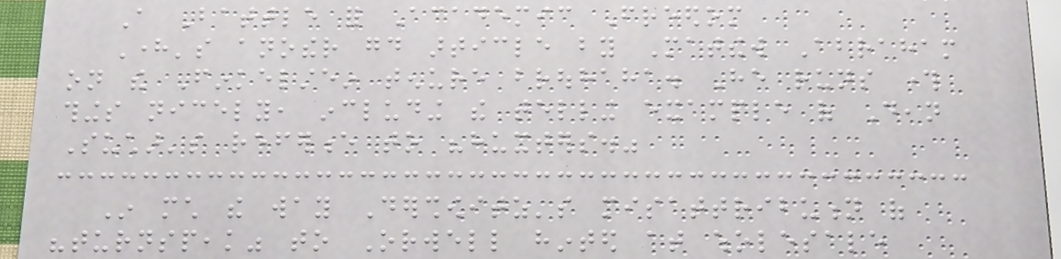A Battle for Academic Freedom
Here's another good article by Matthew Abraham
on the Finkelstein tenure brouhaha. He runs through
things nicely, including the telling example of Dean
Suchar's reference to "huxters."
In much the way Dershowitz's misattribution of
"turnspeak" to Orwell hinted at wholesale
